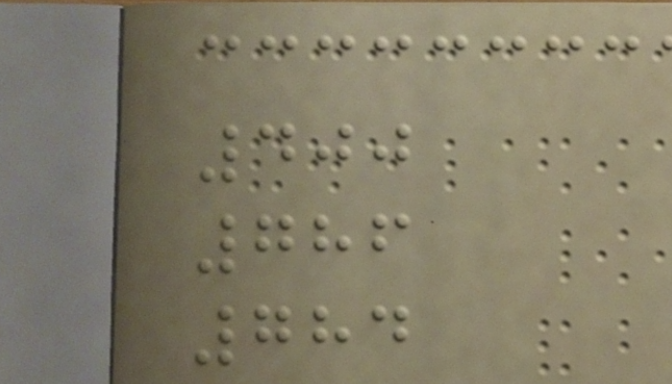400
786
784
